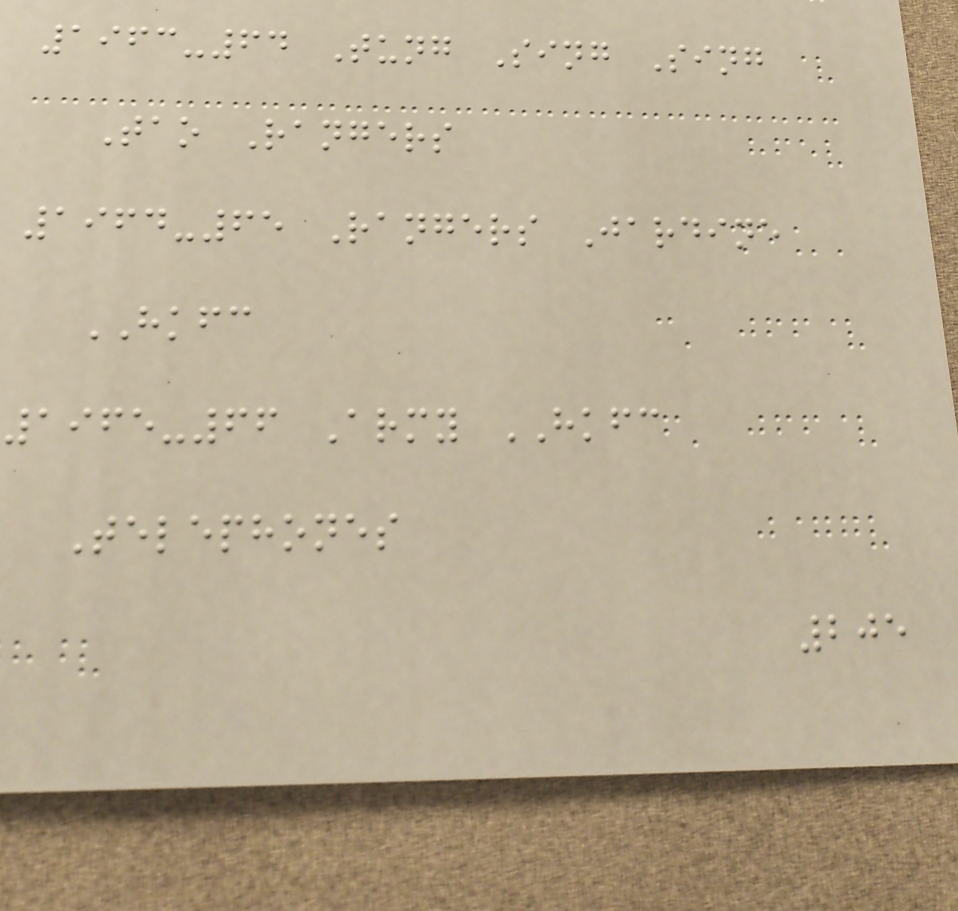1963-64 Tung Sing Sing
Tao Rangers
1964-65 Rangers Jardine
HKFC
1965-66 Army HKFC
Telephones
205
